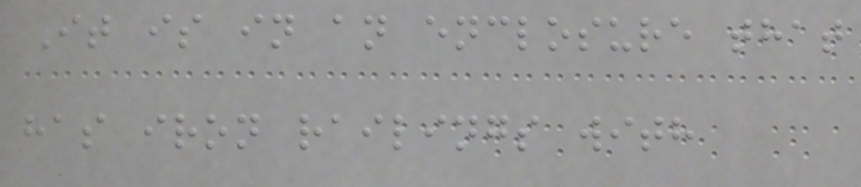It is in an enclosure that
has iron railings with
